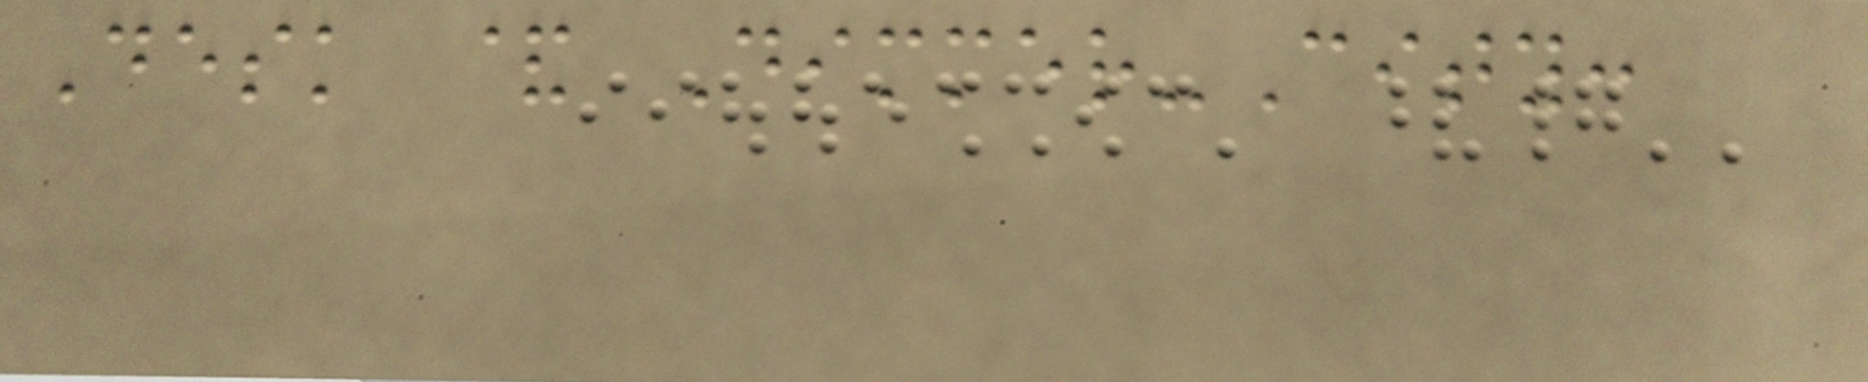Desk & Dimmer-City:
